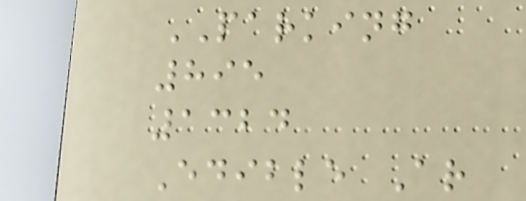PARKING
895
1324
Edible Ar
